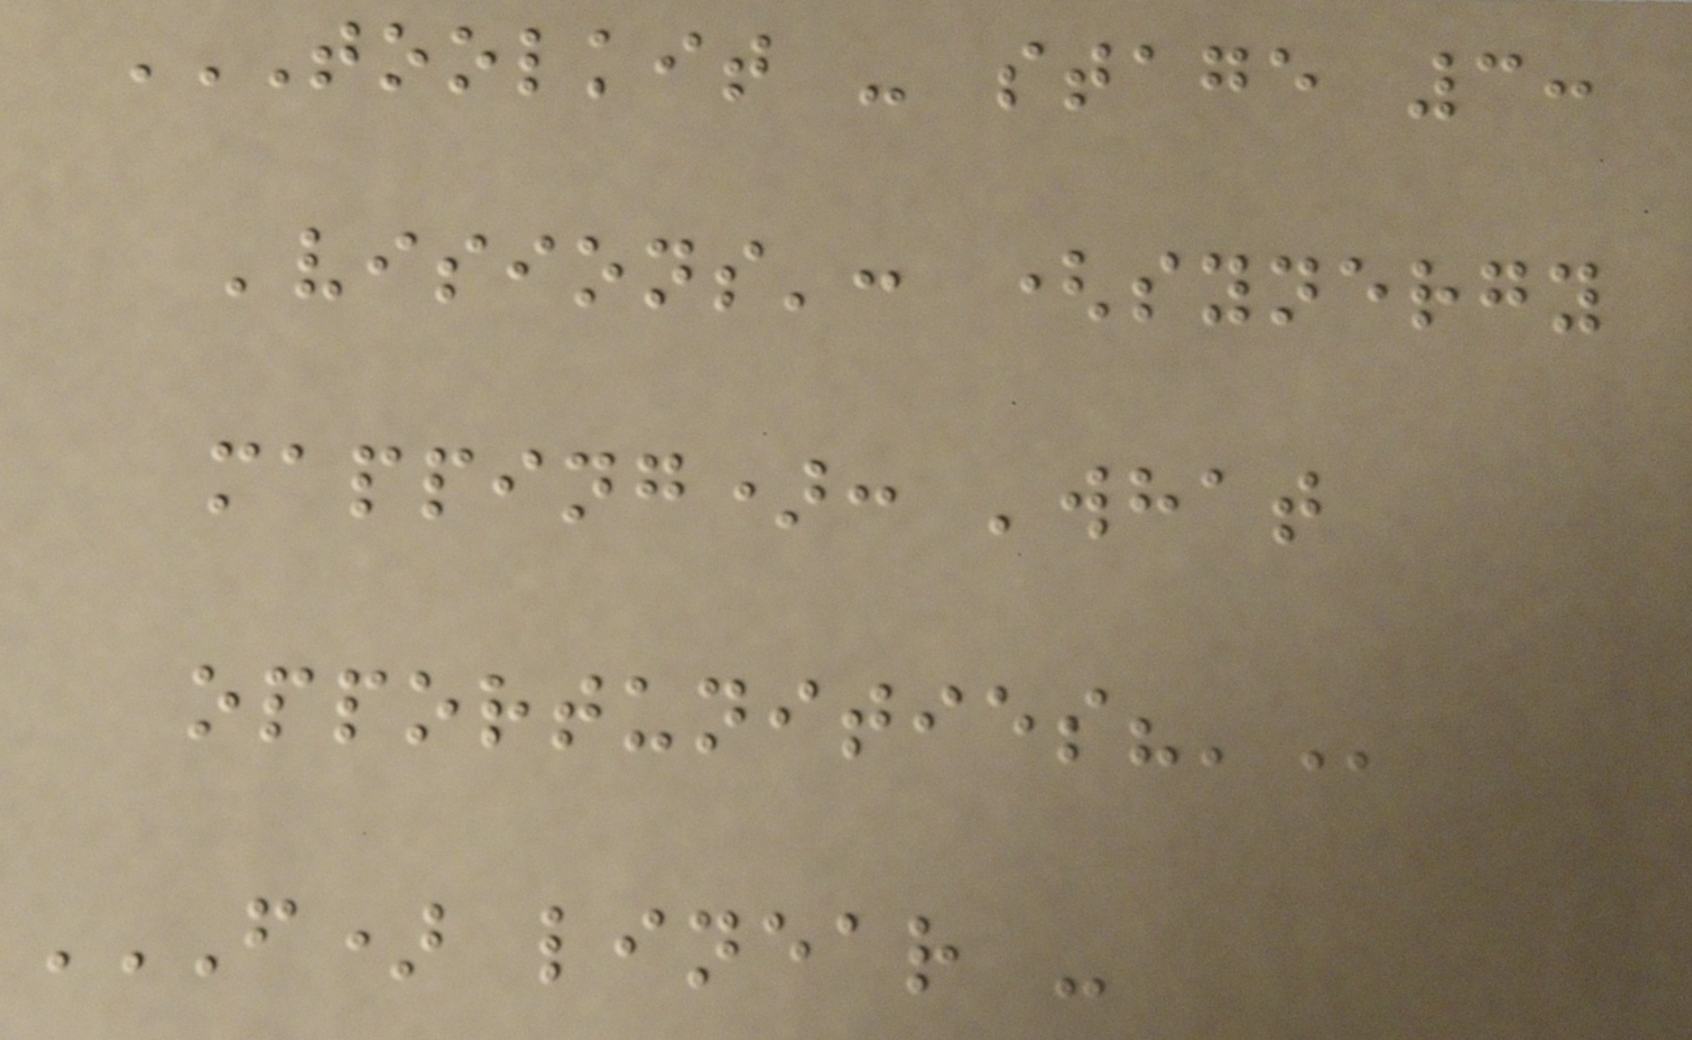TOOLKIT - STAGE 3:
'VISIONS': (SYNERGY
MAPPING): 'WHAT
OPPORTUNITIES?'
F) LINEAR -
